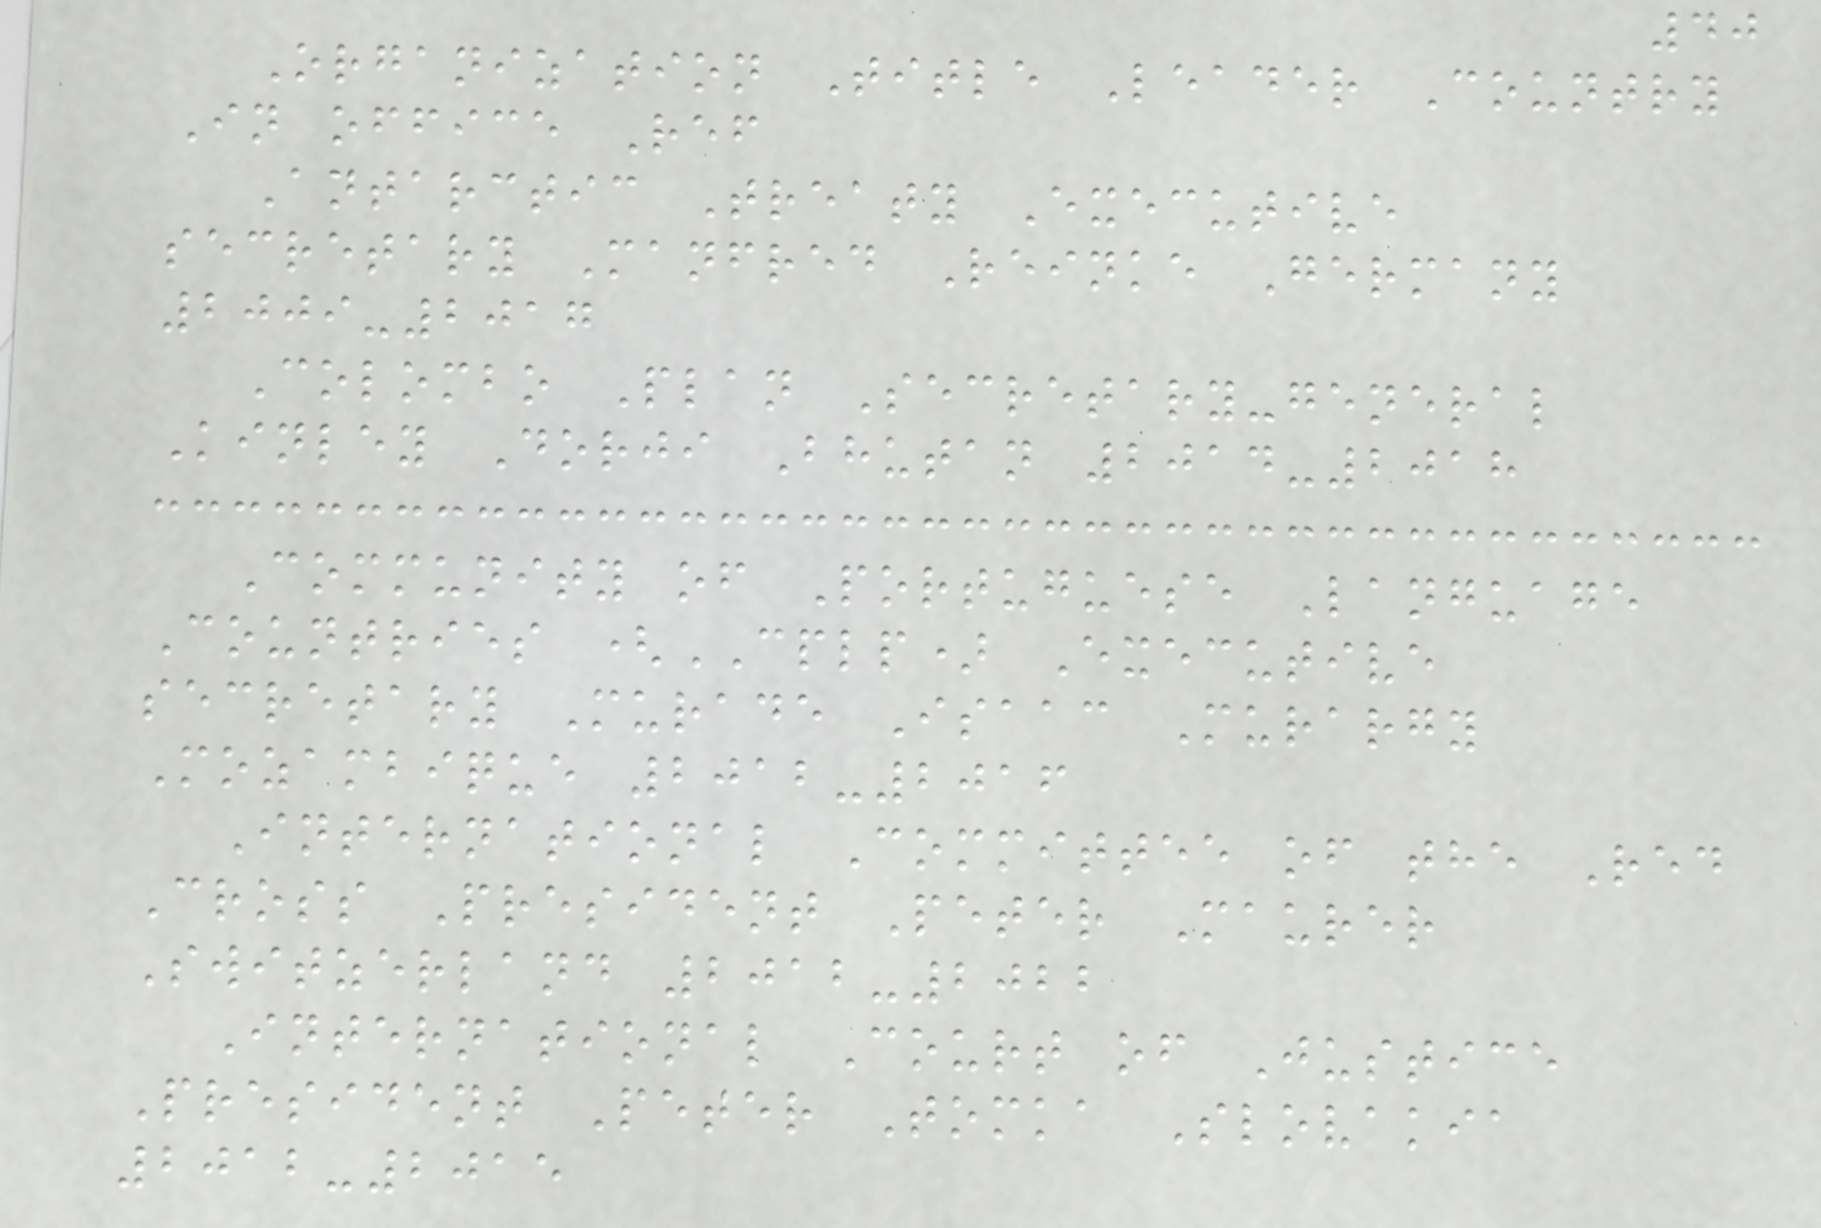40
Organization Title Leader Country
In office Ref
Antarctic Treaty Executive
secretary Manfred Reinke Germany
2009-2017
Colombo Plan Secretary-general
Kinley Dorji Bhutan 2014-2018
Community of Portuguese Language
Countries (CPLP) Executive
secretary Murade Isaac Murargy
Mozambique 2012-2016
International Committee of the Red
Cross President Peter Maurer
Switzerland 2012-2022
International Court of Justice
President Peter Tomka Slovakia
2012-2015
